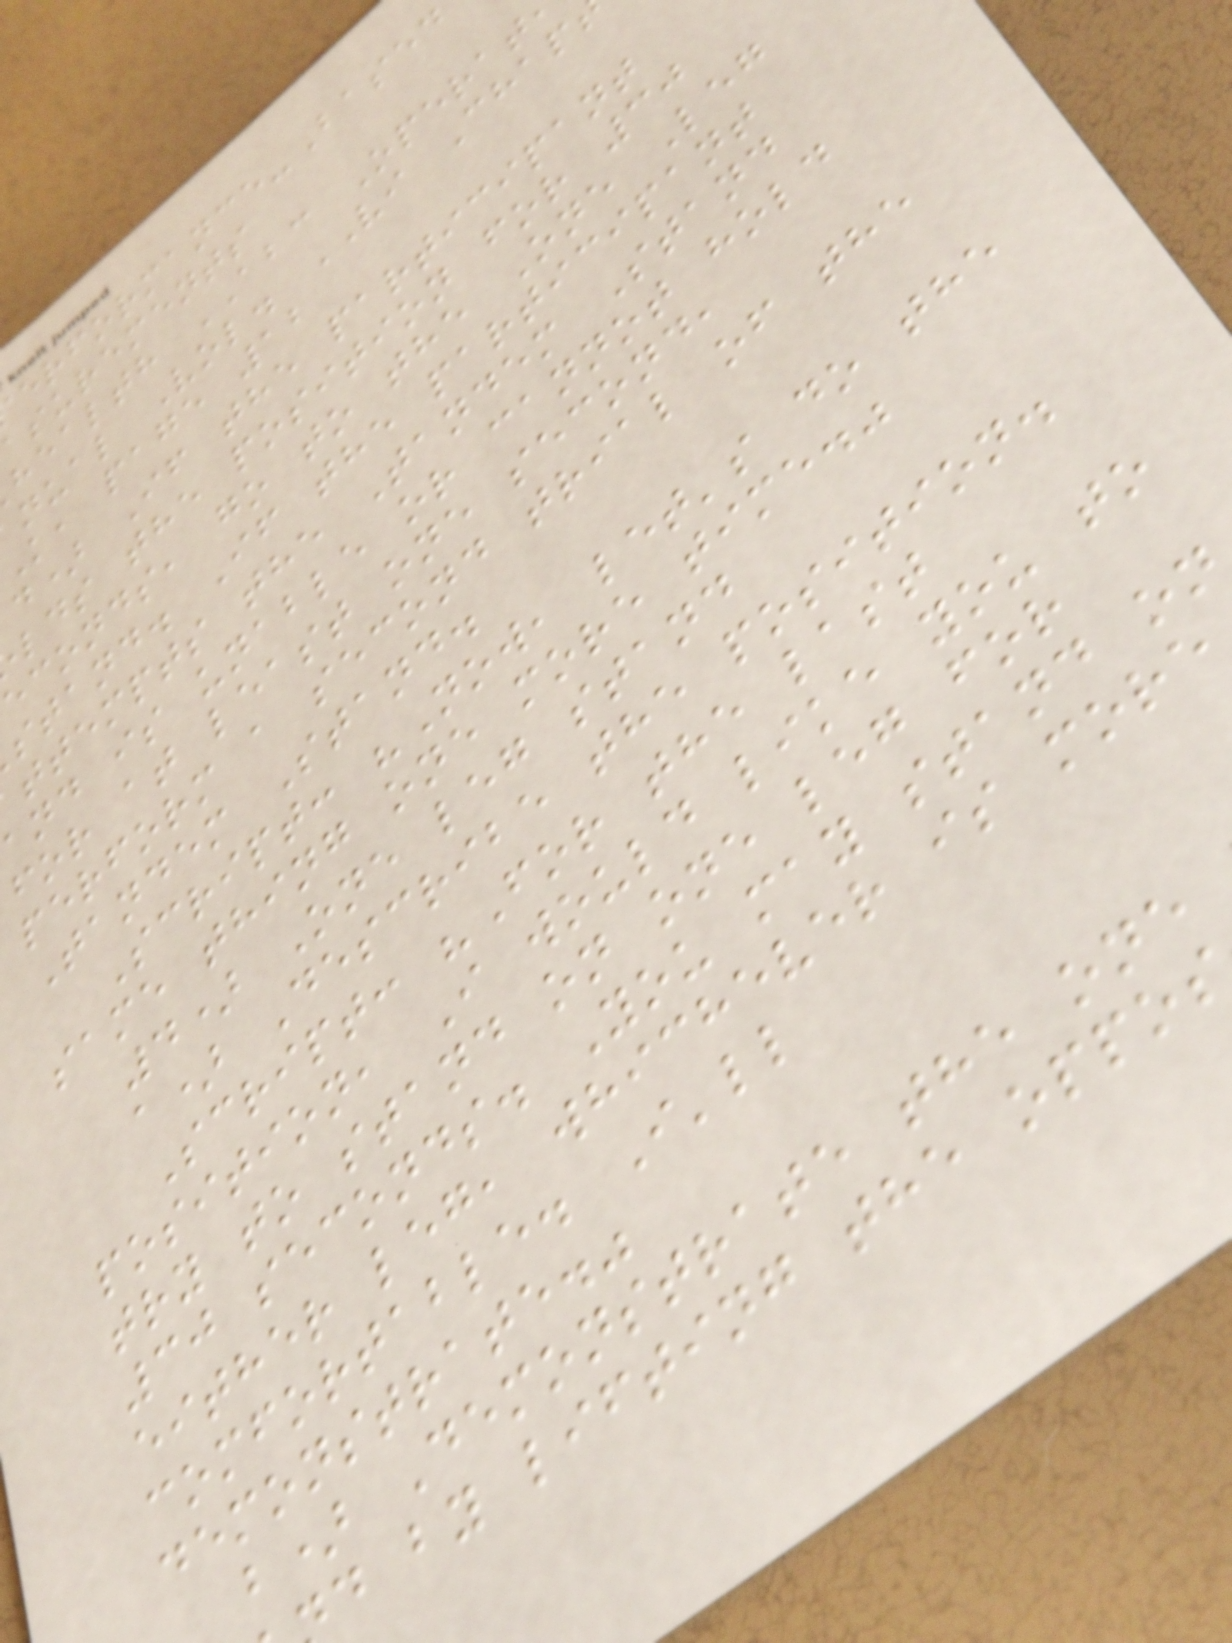erformance-Based
asurements
health ABC Operat
nual Vol. VI Chap
K, page 12
d) If the participant
lds the position for 30
econds, go to the One Leg
stand. If the participant
ttempts the Tandem Stand
and is unable or cannot hold
for at least one second,
perform a second trial of the
Tandem Stand.
Script: "Now, let's do the
same thing one more time."
4) One leg stand
a) Describe the position.
Script: "For the last
position, I would like you to
try to stand on one leg for
30 seconds. You may stand on
either leg, whichever is more
comfortable. I'll
demonstrate."
b) Demonstrate the one
d by lifting the oppo
